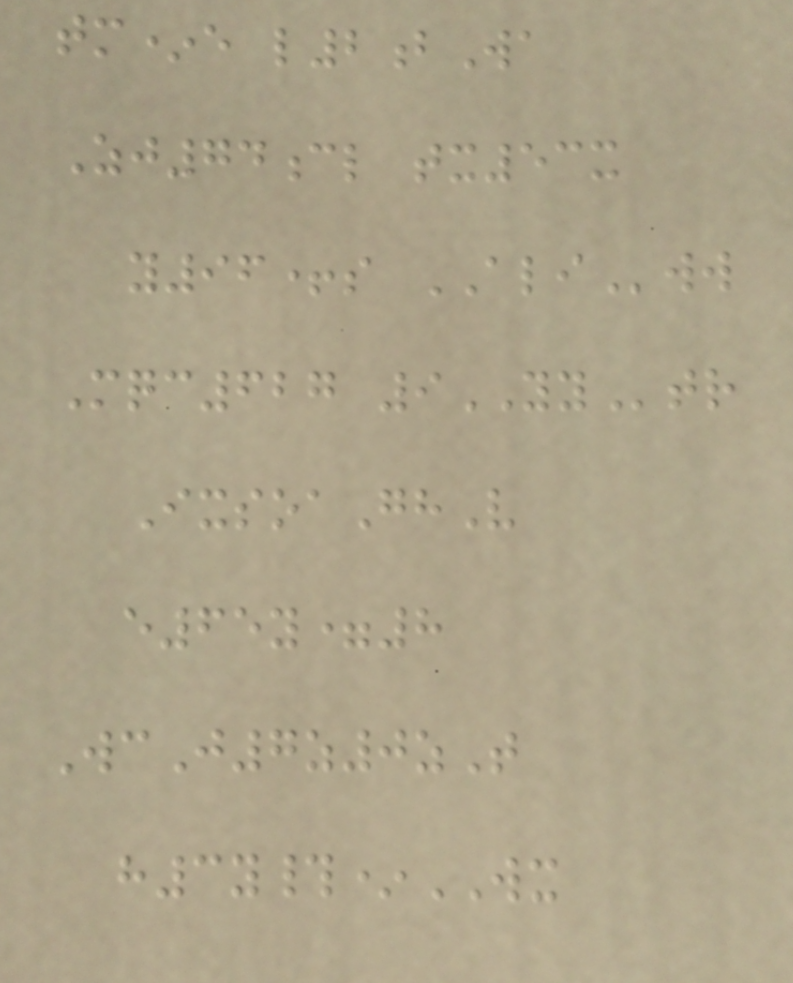tm*e l2bWa
Zj74cl tx53x
y96+s ALIww
Mqc627 9YYtr
IxsoaGhV
e65y=8
WcJ7z0zT
h3y#*WX
